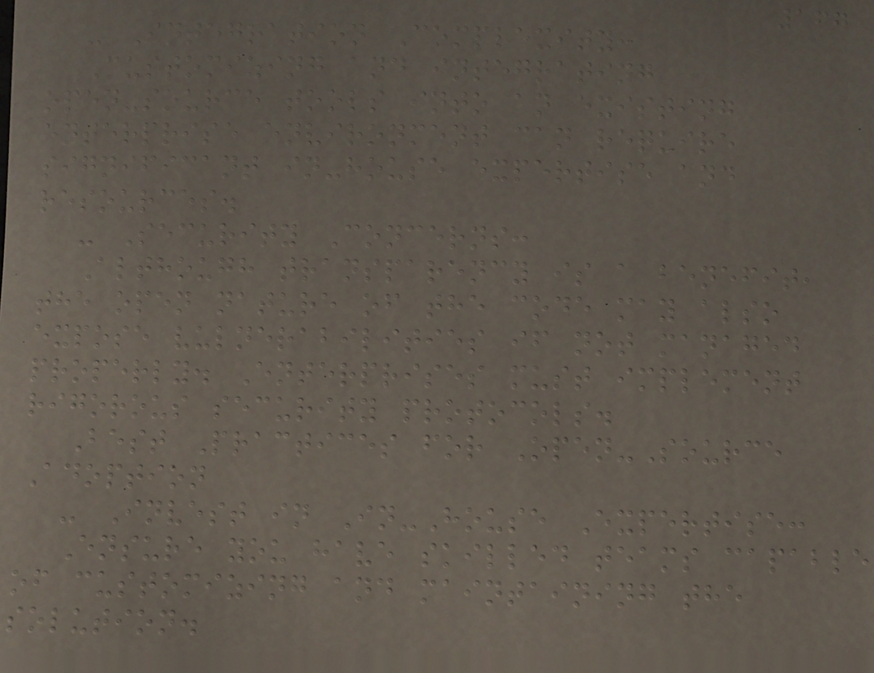167
- Integration Complexity:
Customizing and integrating
open-source tools into an existing
enterprise environment can require
significant in-house expertise and
resources.
- Security Concerns:
Although transparency is a benefit,
the open nature of the code may also
expose vulnerabilities if not managed
properly. Enterprises must implement
rigorous security protocols.
Best Practices for Open-Source
Adoption
- Invest in In-House Expertise:
Ensure you have skilled teams capable
of customizing and maintaining the
solution.
